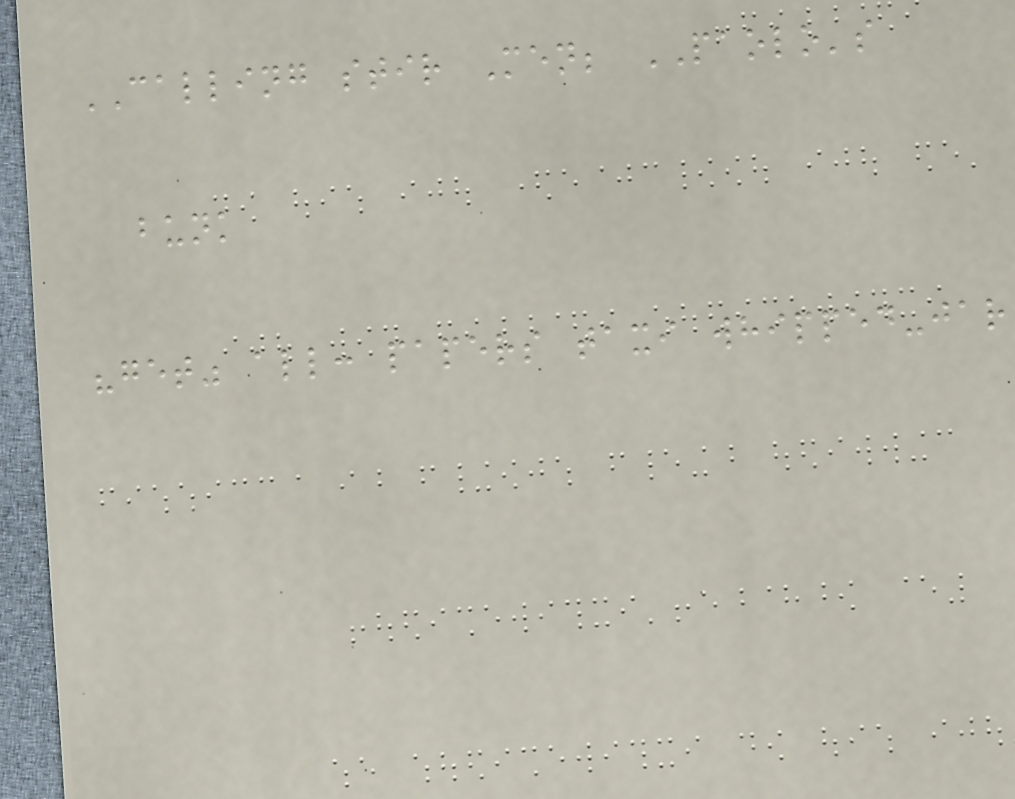CALLING stir Men; PAOLO's
bunk
"get" all: papers taxi whipped-jar
